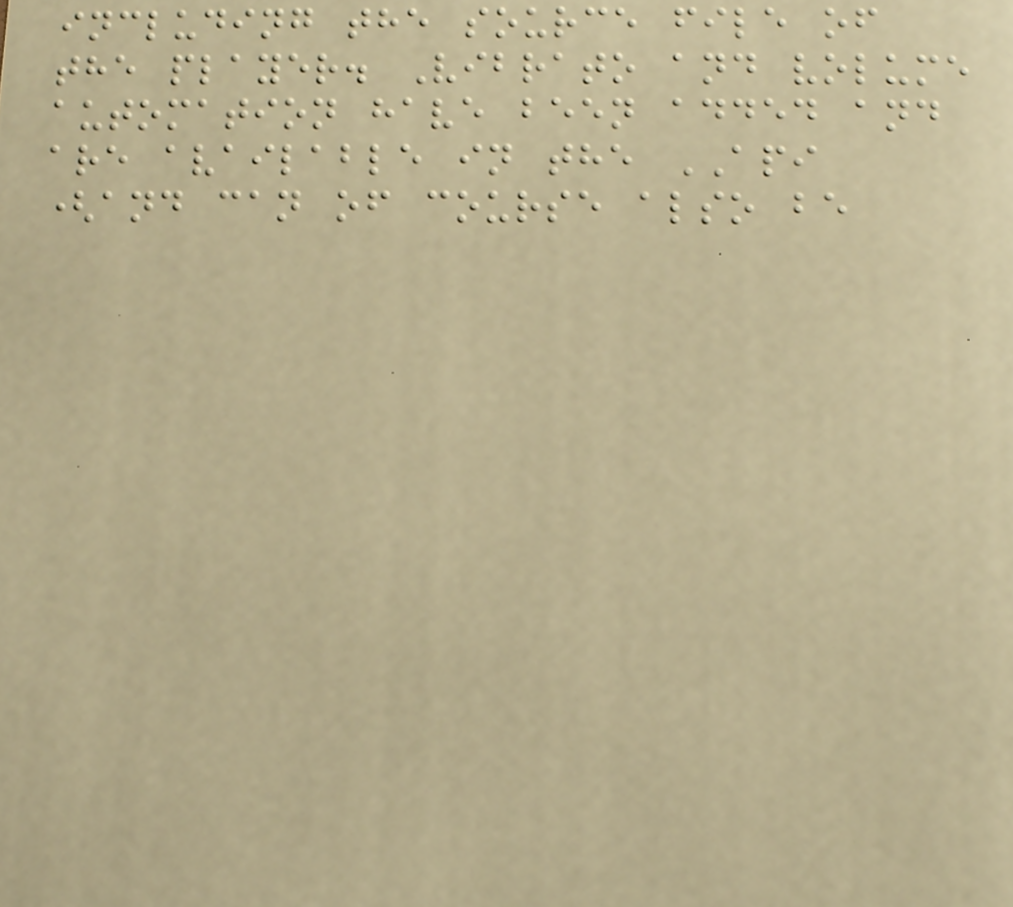including the source file of
the player. Vibrato and volume
automation have been added and
are available in the API
(and can of course also be
